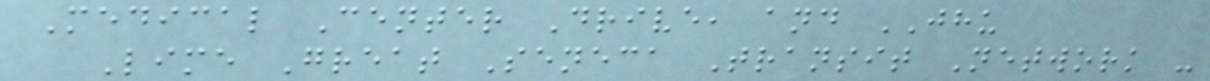Medical Center Drive, and JHU
Lime Great Seneca Transit Network -
